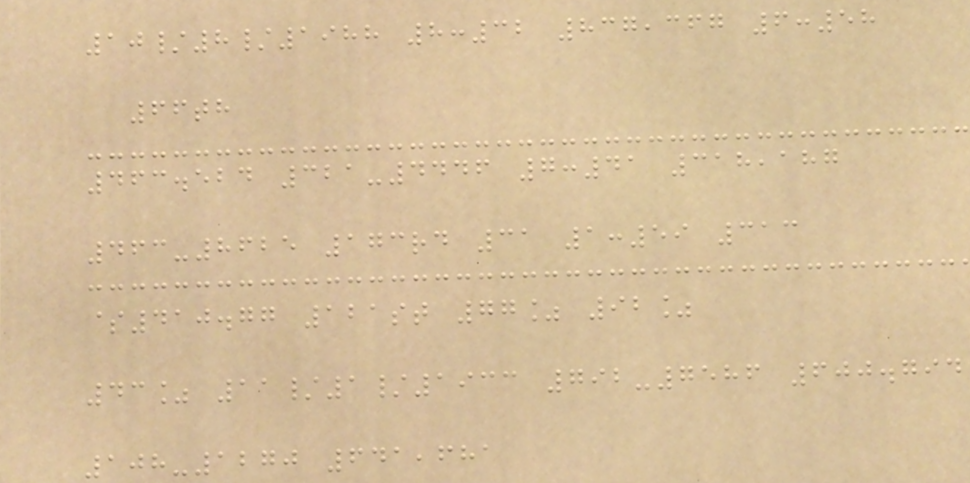10/8/1988 8:32 837,367 6:58
66th
463.524 321-4446 7:41 318,187
463-8625 173rd 31 1:59 313
$410.77 121st 77% 92%
43% 11/1/1933 792-7586 600.794
108-1270 641,681
